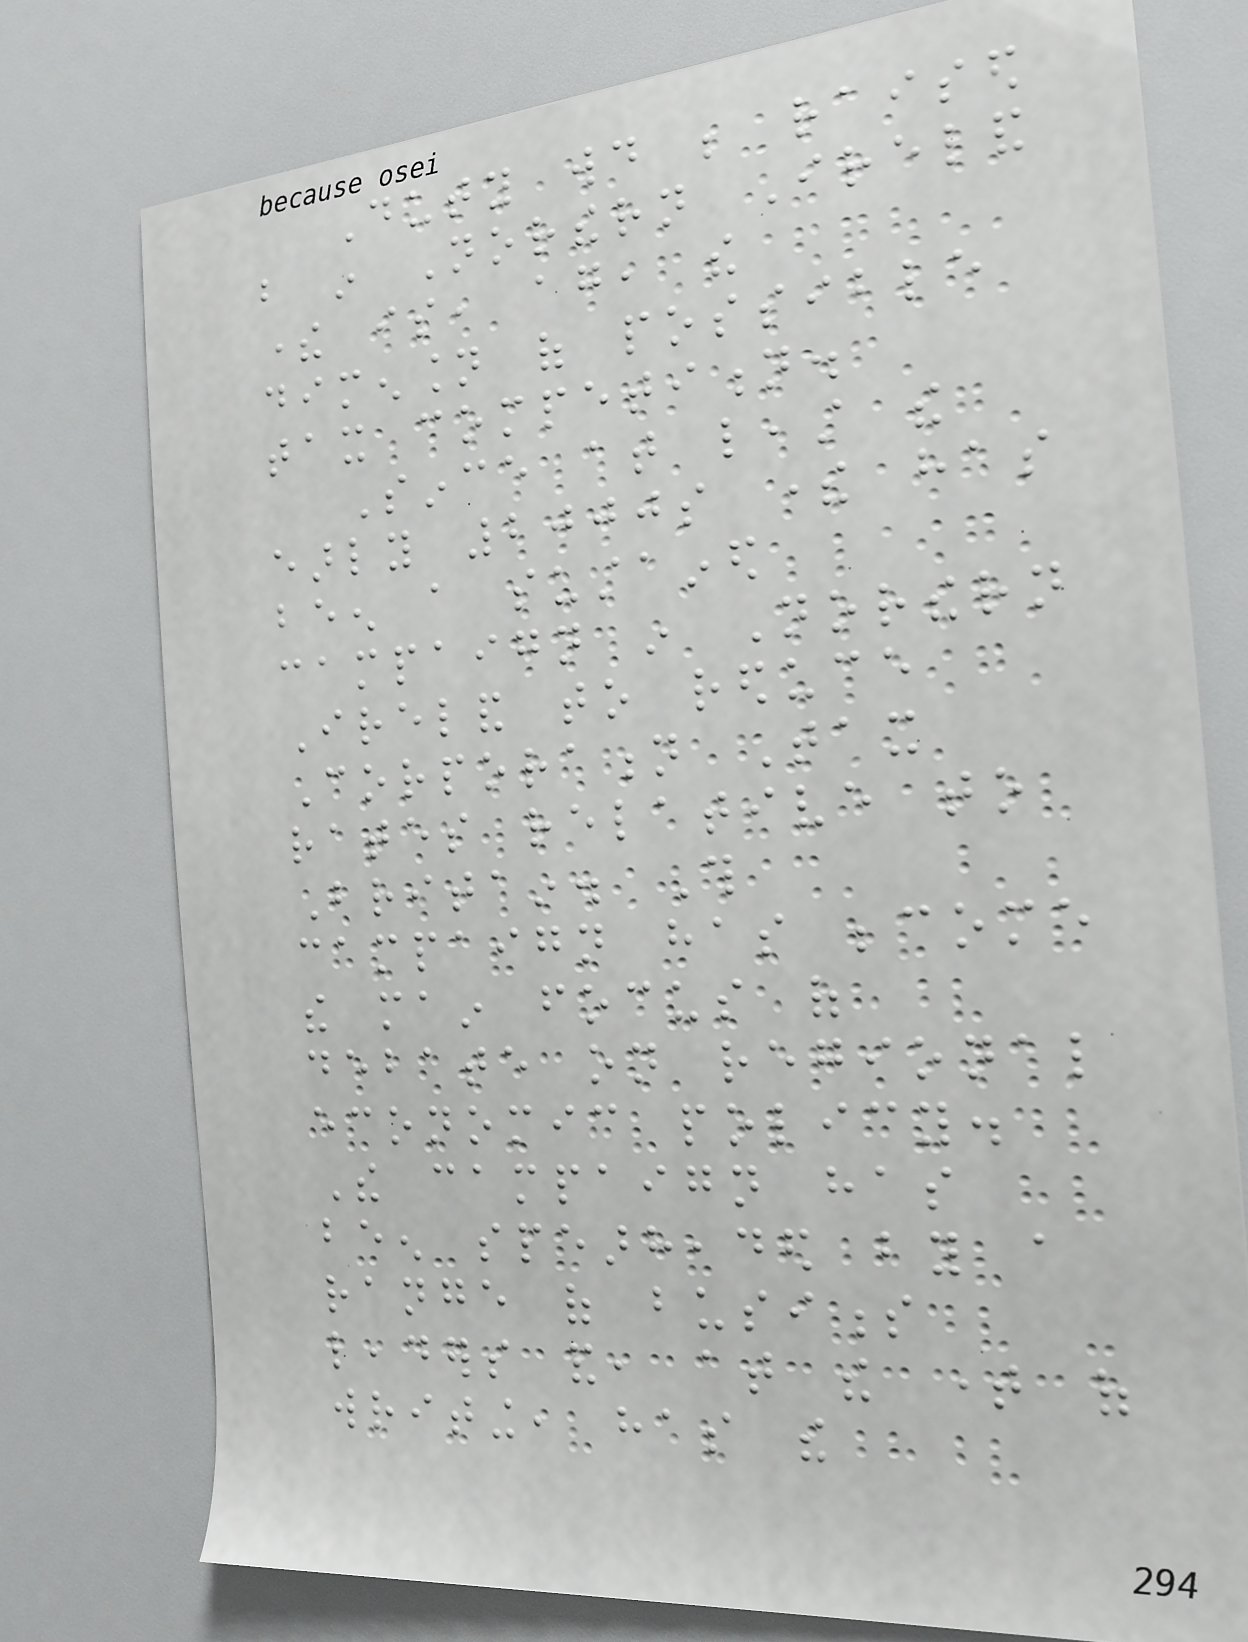Duty would be raised
but in Northern Ireland
there is, again, the
dimension of possible
tax competition.
Since at least the
early 2000s there has
been a sustained
campaign in Northern
Ireland to reduce
Corporation Tax
rates relative to
Britain. This
campaign has become
the main focus of
debate on regional
economic policy.
The campaign has
been spearheaded by a
range of business
leaders and, at the time of
writing, has the
